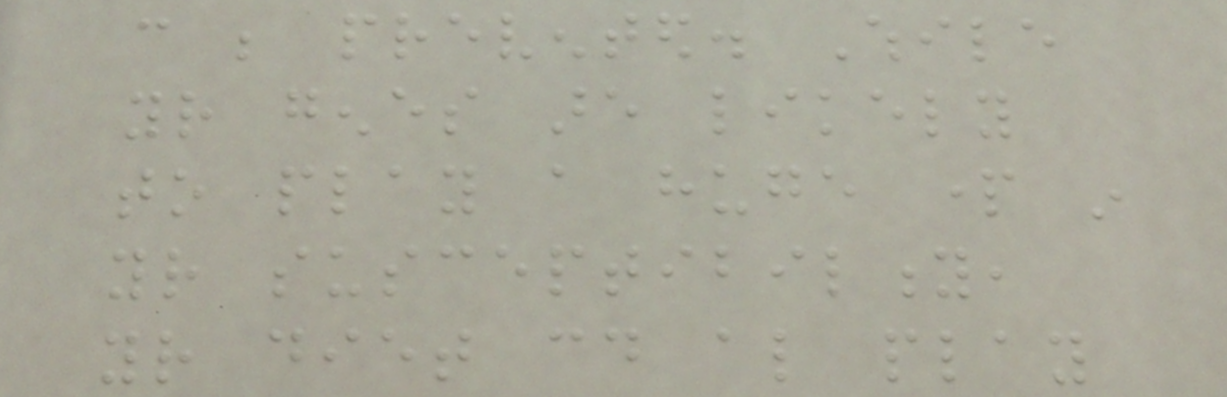can be prevented. While
your genes are likely
to play a huge part in
your susceptibility,
your diet could also play
